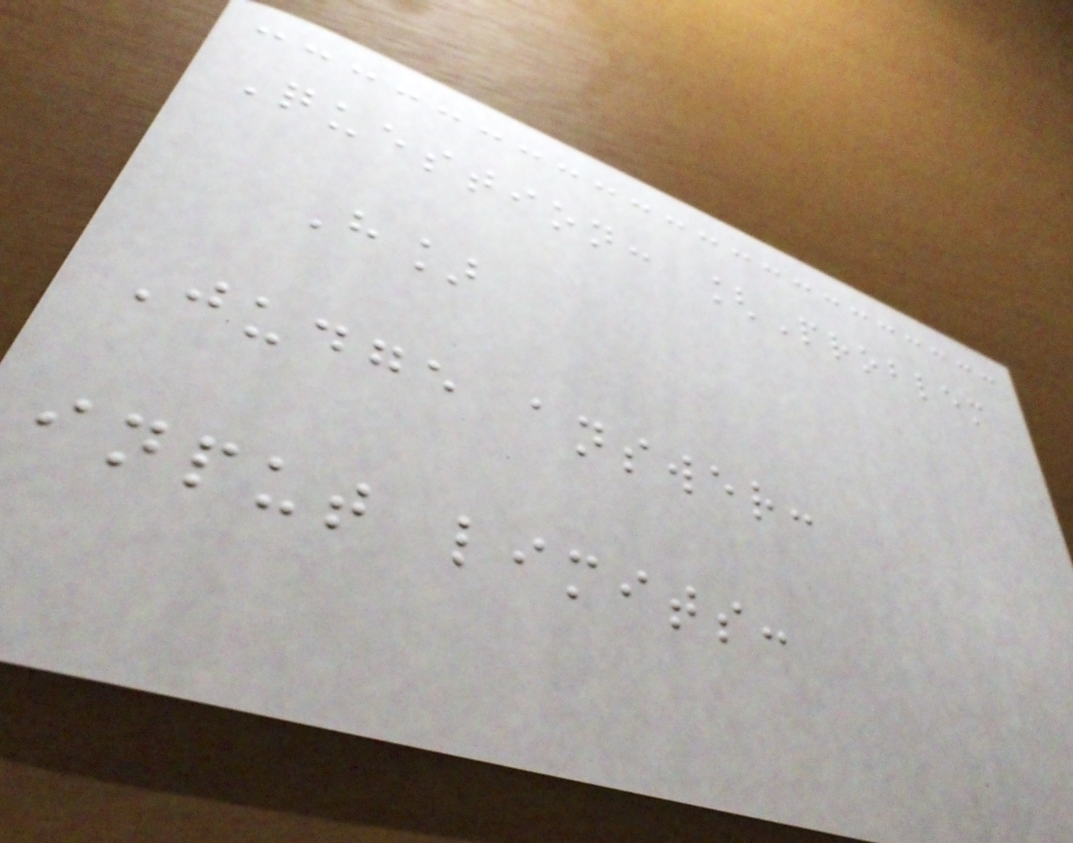Question: [Problem
H]
Judge answer:
input limits:
